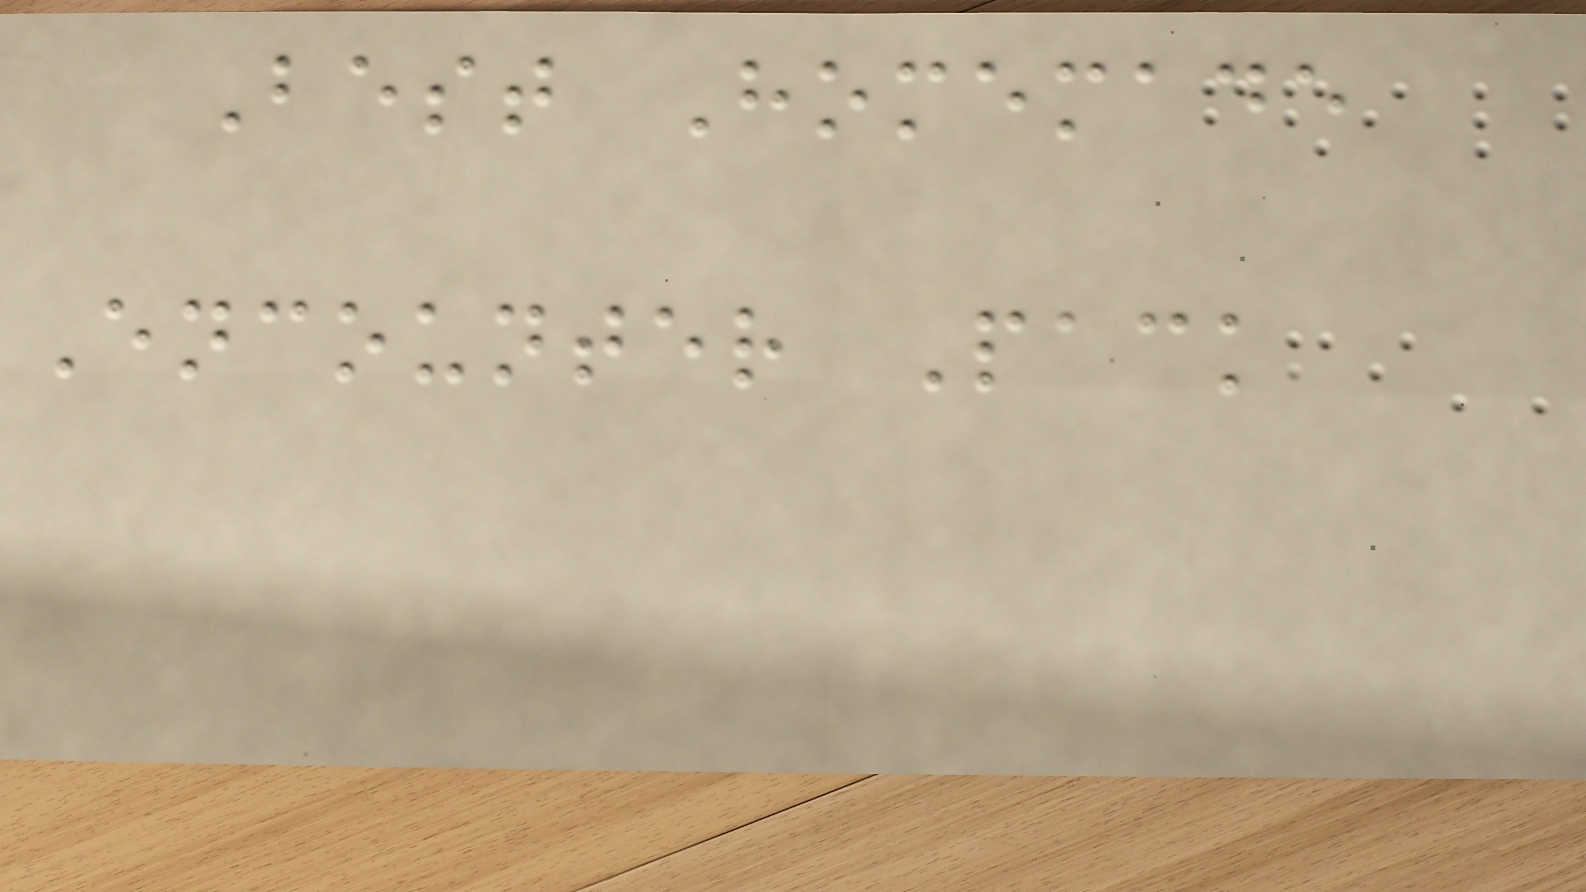Best Homemade
Encounter Pack
